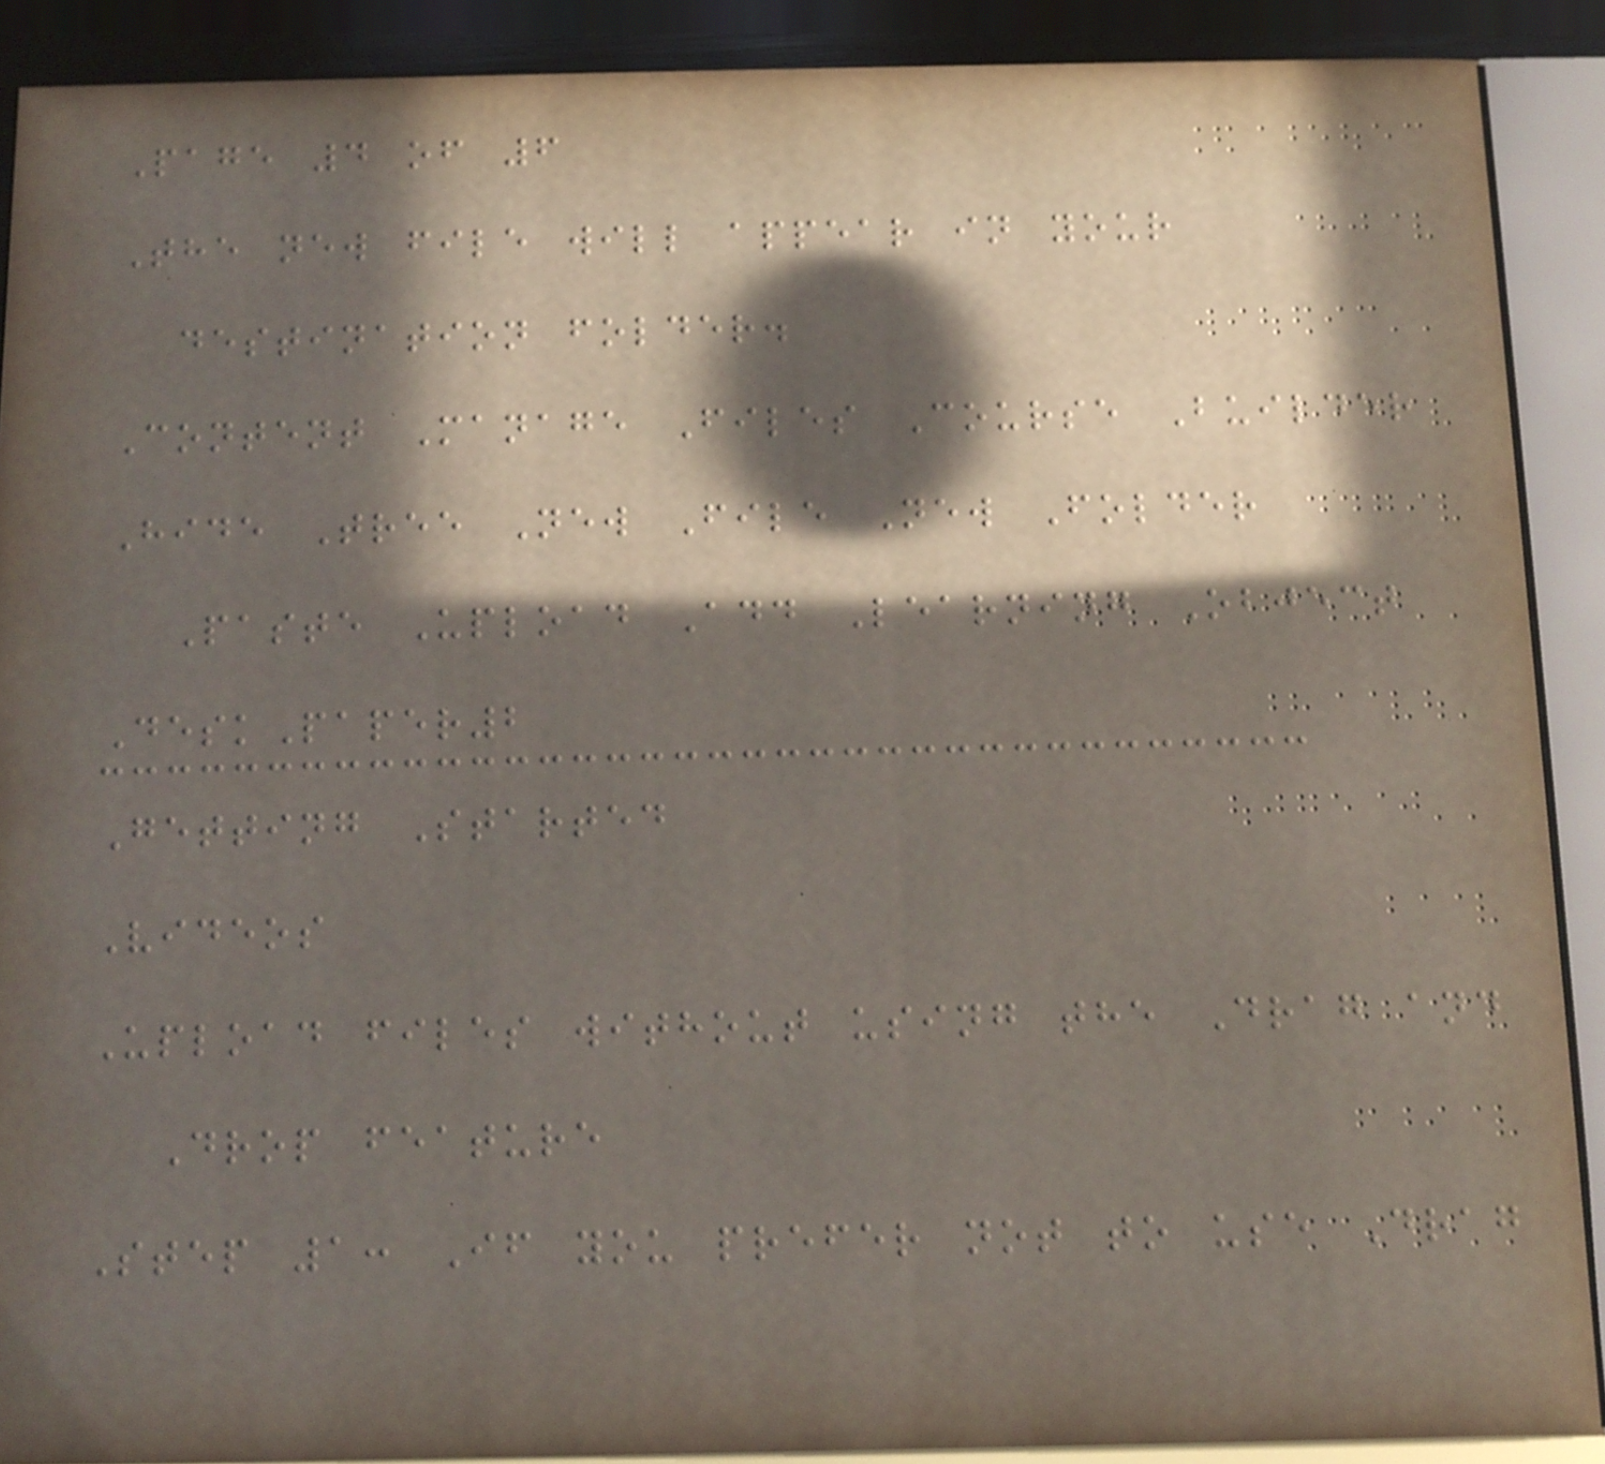Page 4 of 6
The new file will appear in your
destination folder.
Content Manage Files Course Builder
Hide Tree New File New Folder
Paste Upload Add Learning Object
DeskPaper2
Getting Started
Videos
Upload files without using the Drag and
Drop feature
Step 1: If you prefer not to use Drag
